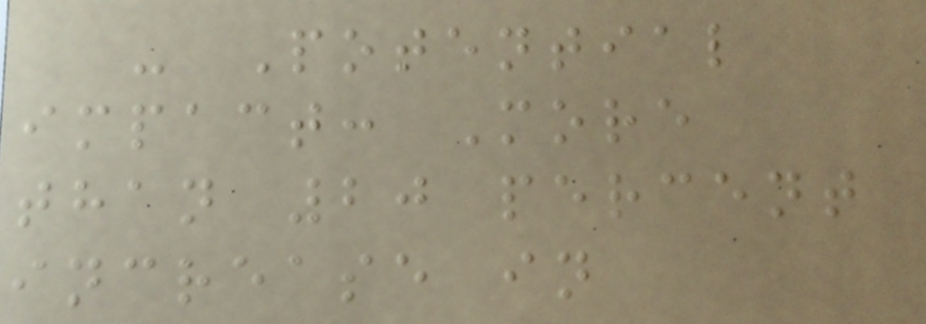- Potential
impact: More
than 20 percent
increase in
